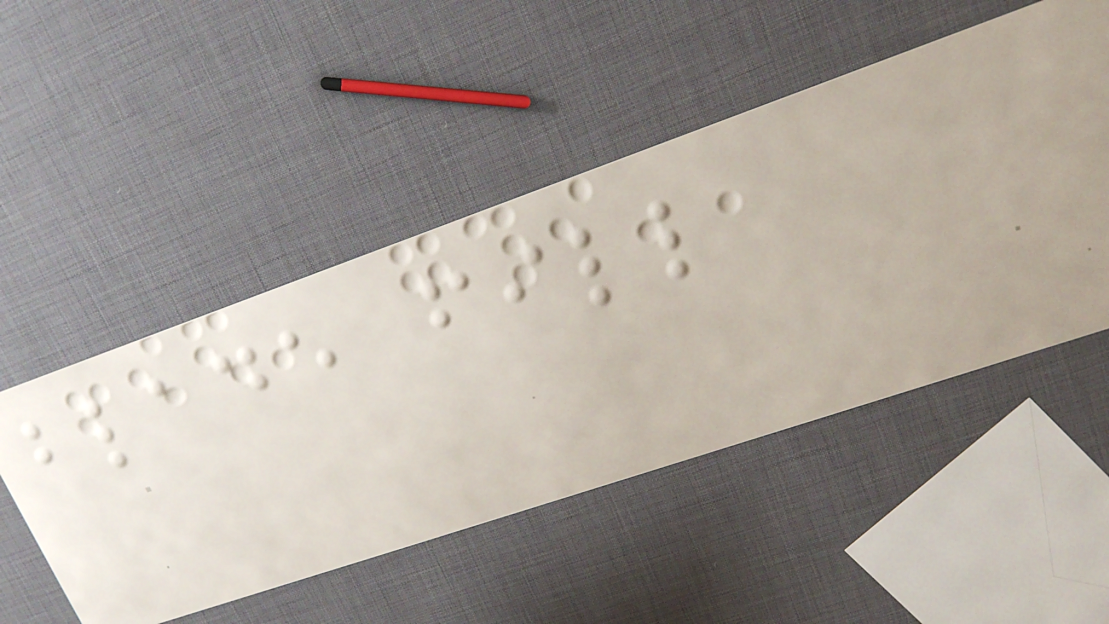blade fill
